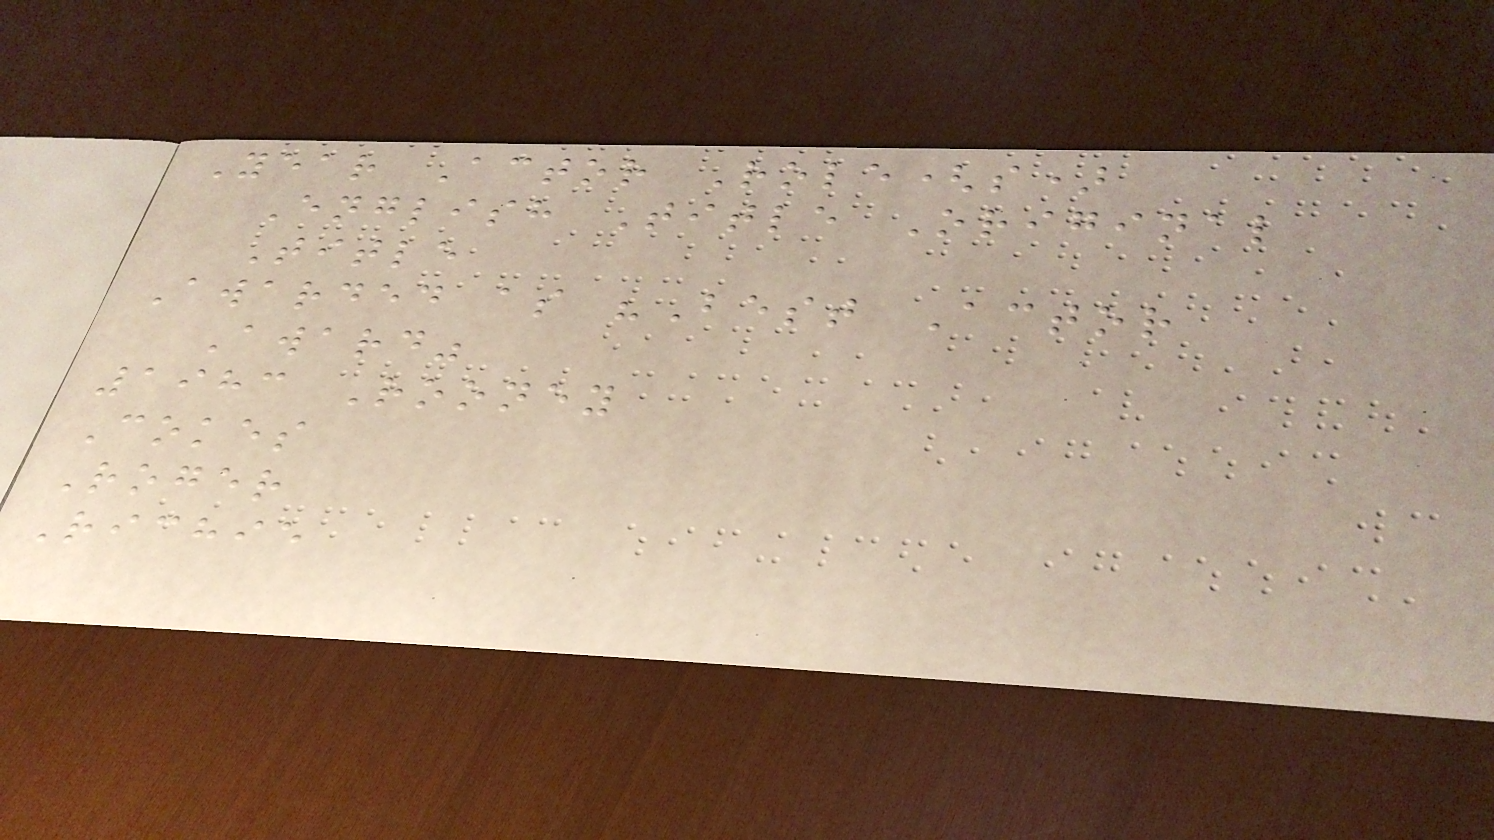Year Actor Role(s)
English Title Original
Title
Awarded as "Best Actor
Award"
1983 Rooney
Cokes
Roger
Richie
